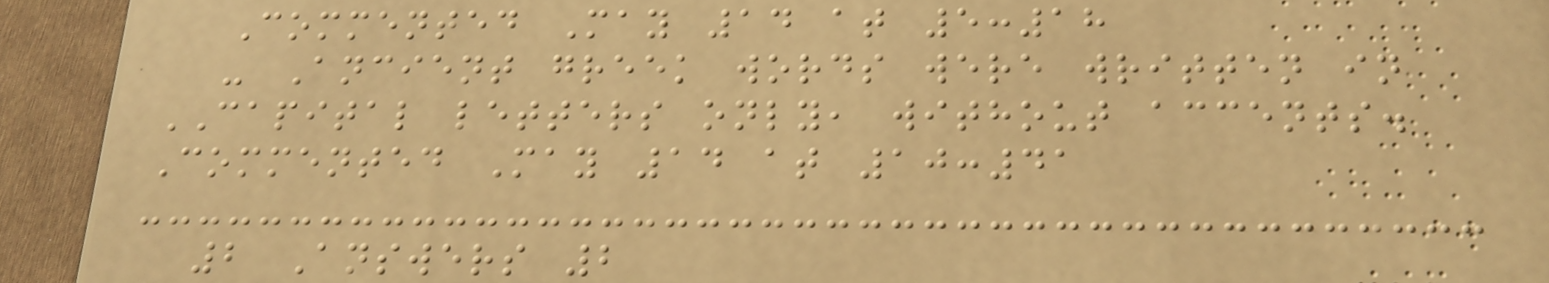Commented May 14 at 5:18
- Ancient greek words were written in
CAPITAL letters only, without accents.
Commented May 14 at 10:41
2 Answers 2
